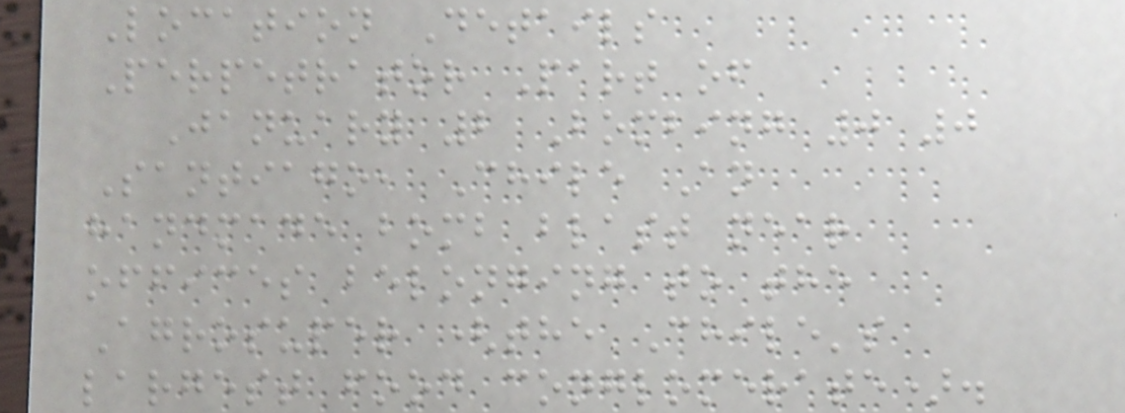Location Details
Perpetrator Part of
January 2 Bombing 0 0
Santiago, Chile An
handmade bomb blast near
offices belonging to the
Agrosuper (the Chile's
largest food conglomerate).
